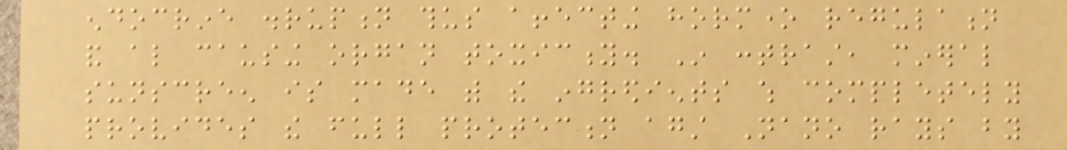endocrine disruption thus affecting hormone regulation
and also causing organ toxicity. In contrast, mineral
sunscreen is made with the ingredients which completely
provides the full protection against Nano rays by
